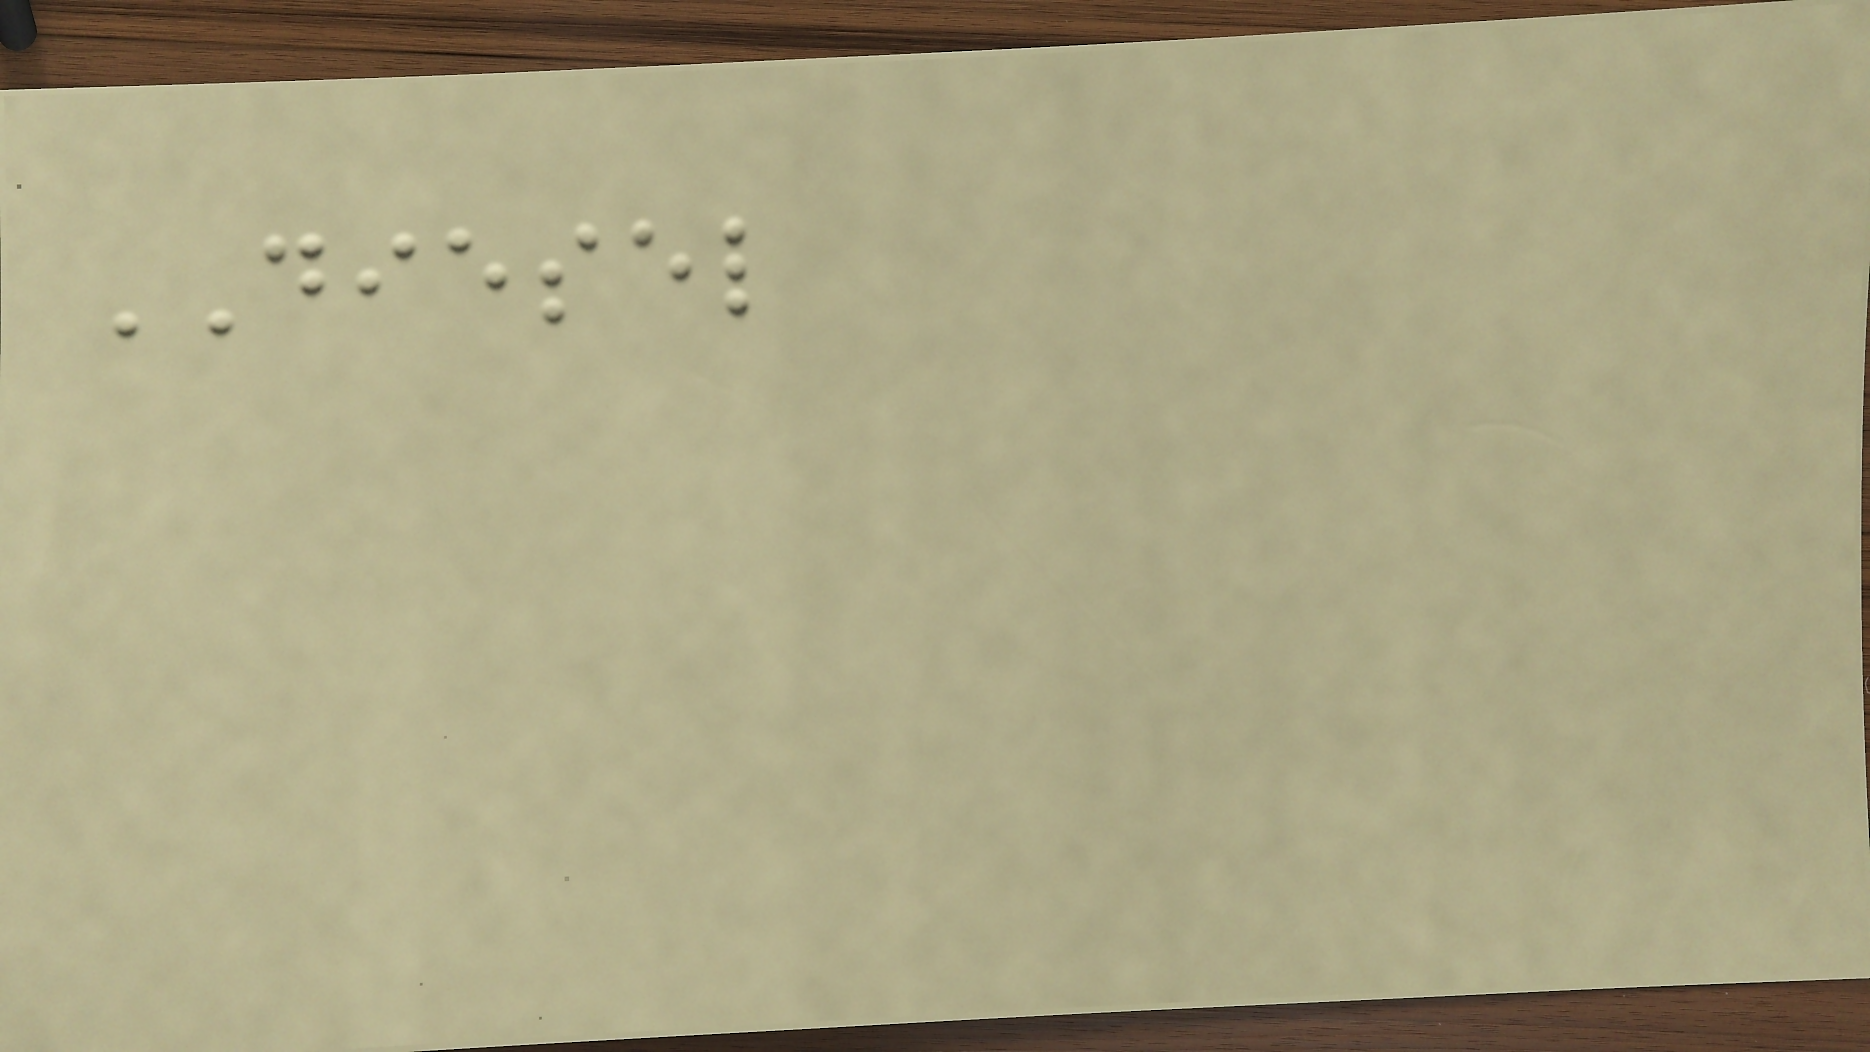DIESEL
